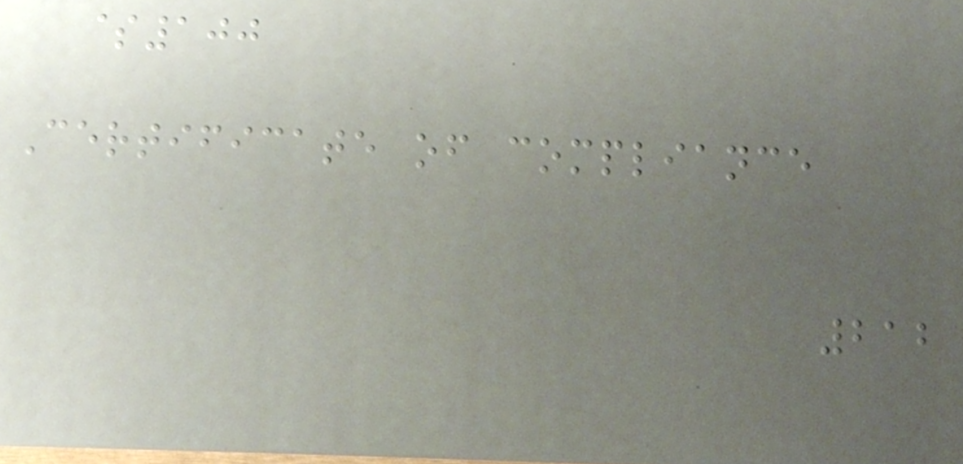$100
Certificate of compliance
212
